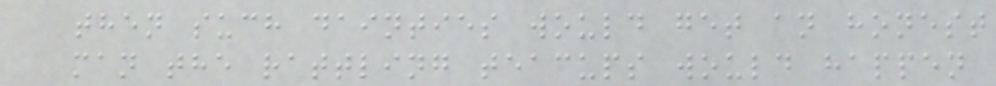then such dainties would get an honest
man the rattling teacups would happen
